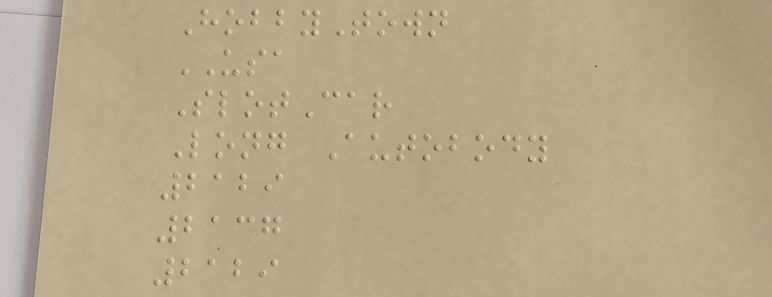HobbyTown
USA
SlotCar
Long Autobody
2129
2137
2129
